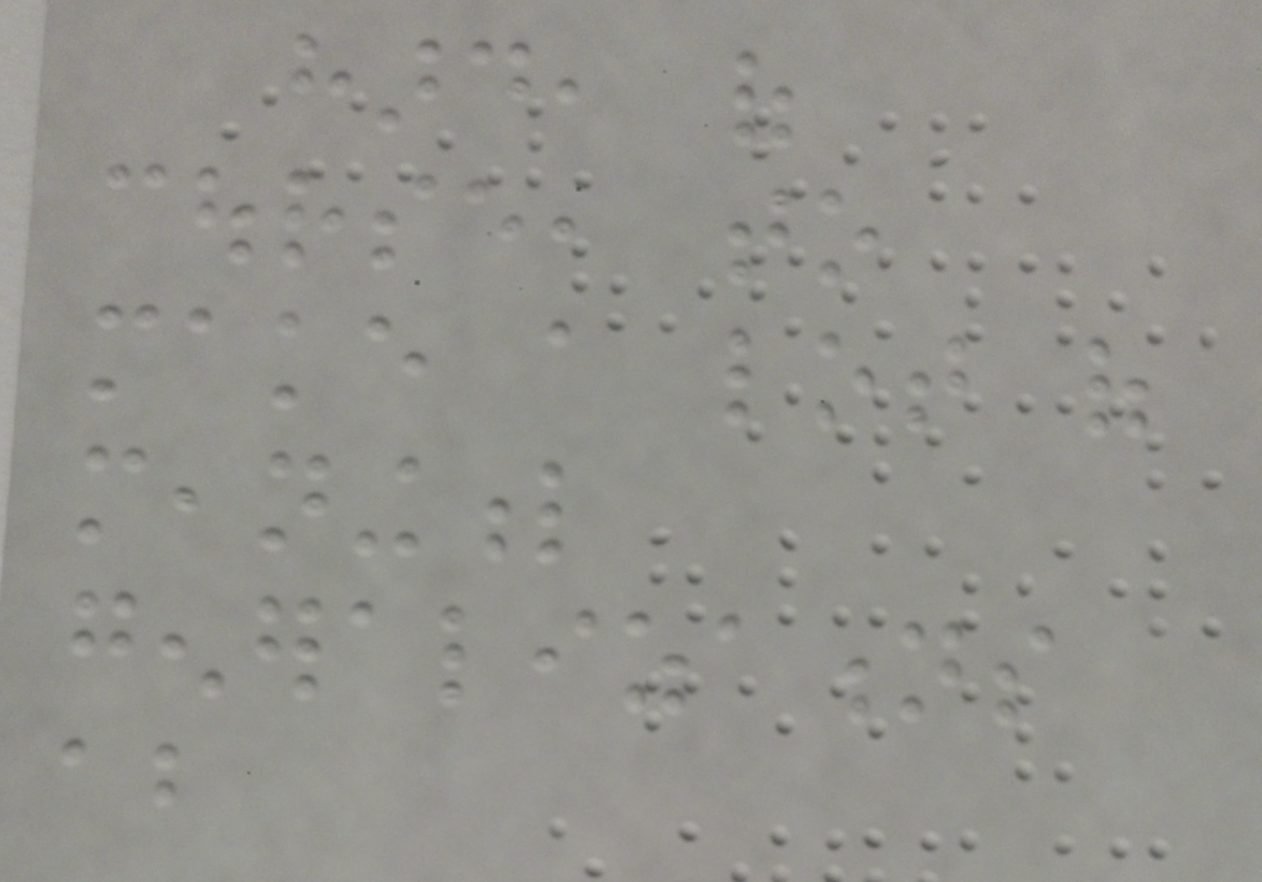hard, of
course, to
make a lot of
meaningful
generalizations
about
